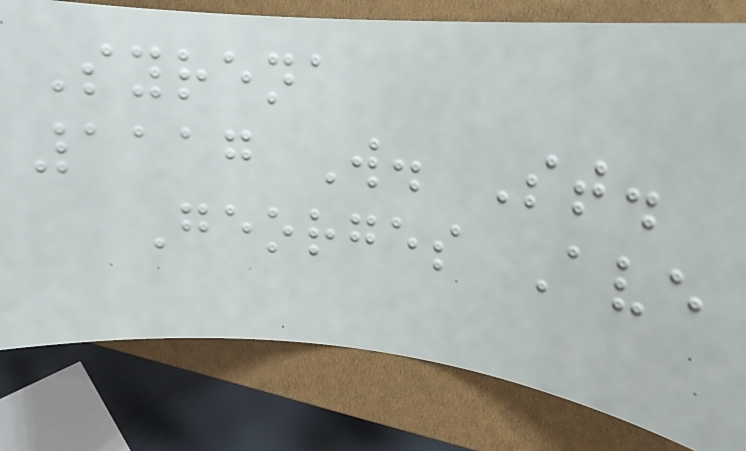Syrena
1117 W. St.
Georges Ave
